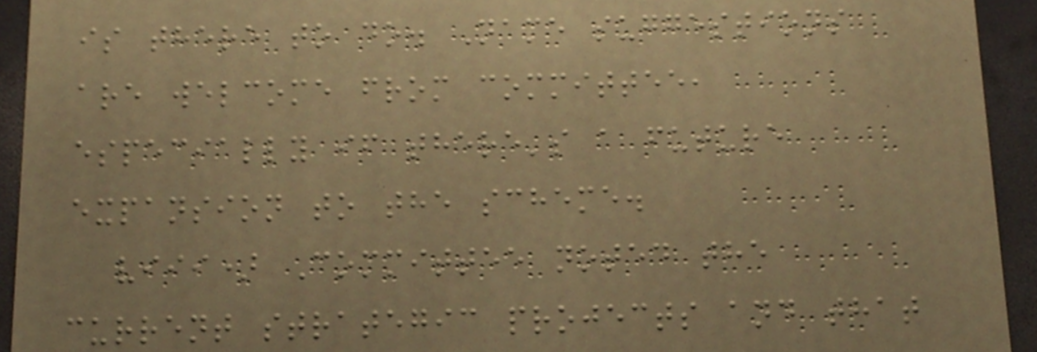is there to do. Name suggestions
are welcome from committee,
especially if there's a future
expansion to the scheme.
viii) Committee noted the
current strategic projects and that
